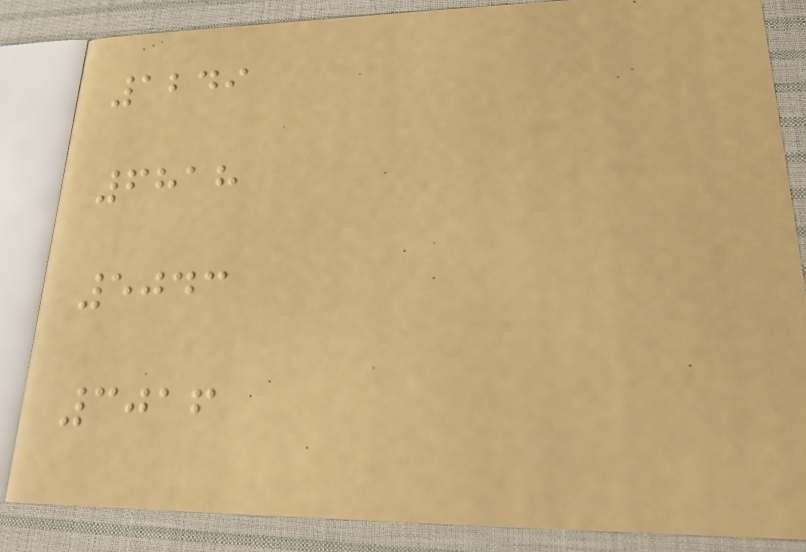1249
6818
5043
3016
